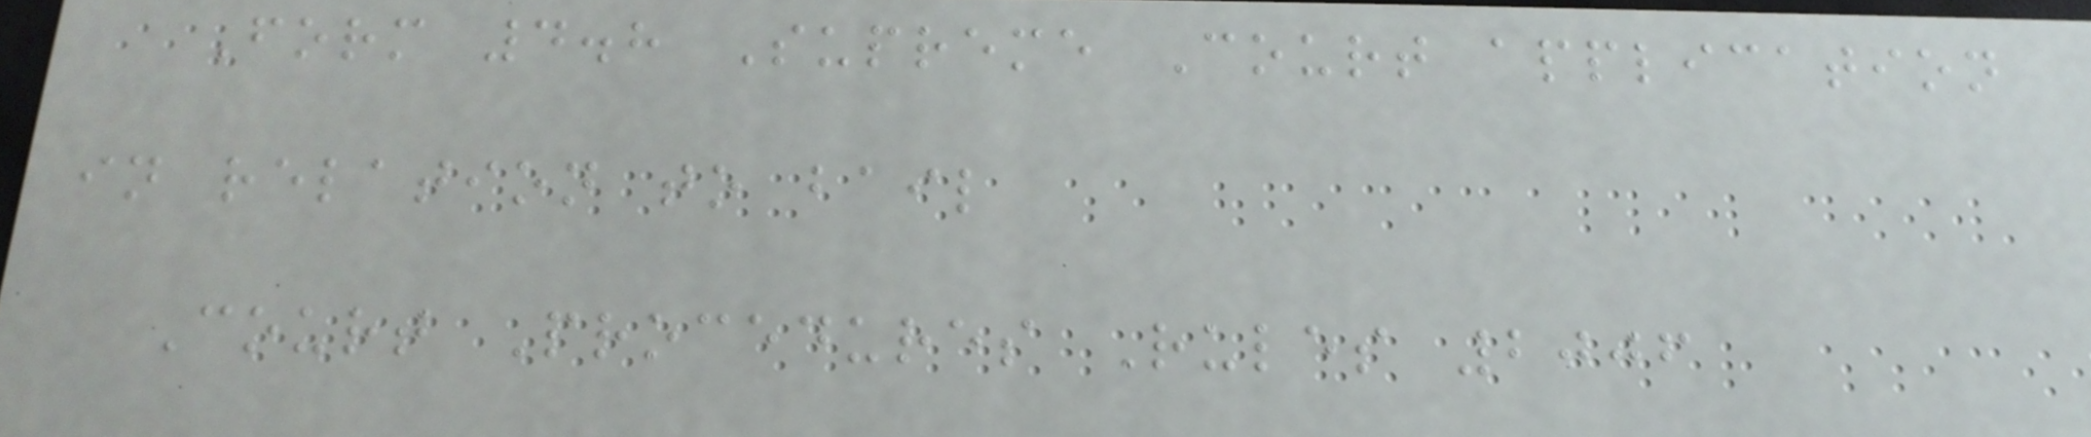Form 4.8 Supreme Court application
in relation to bail
Court Procedures Rules 2006
